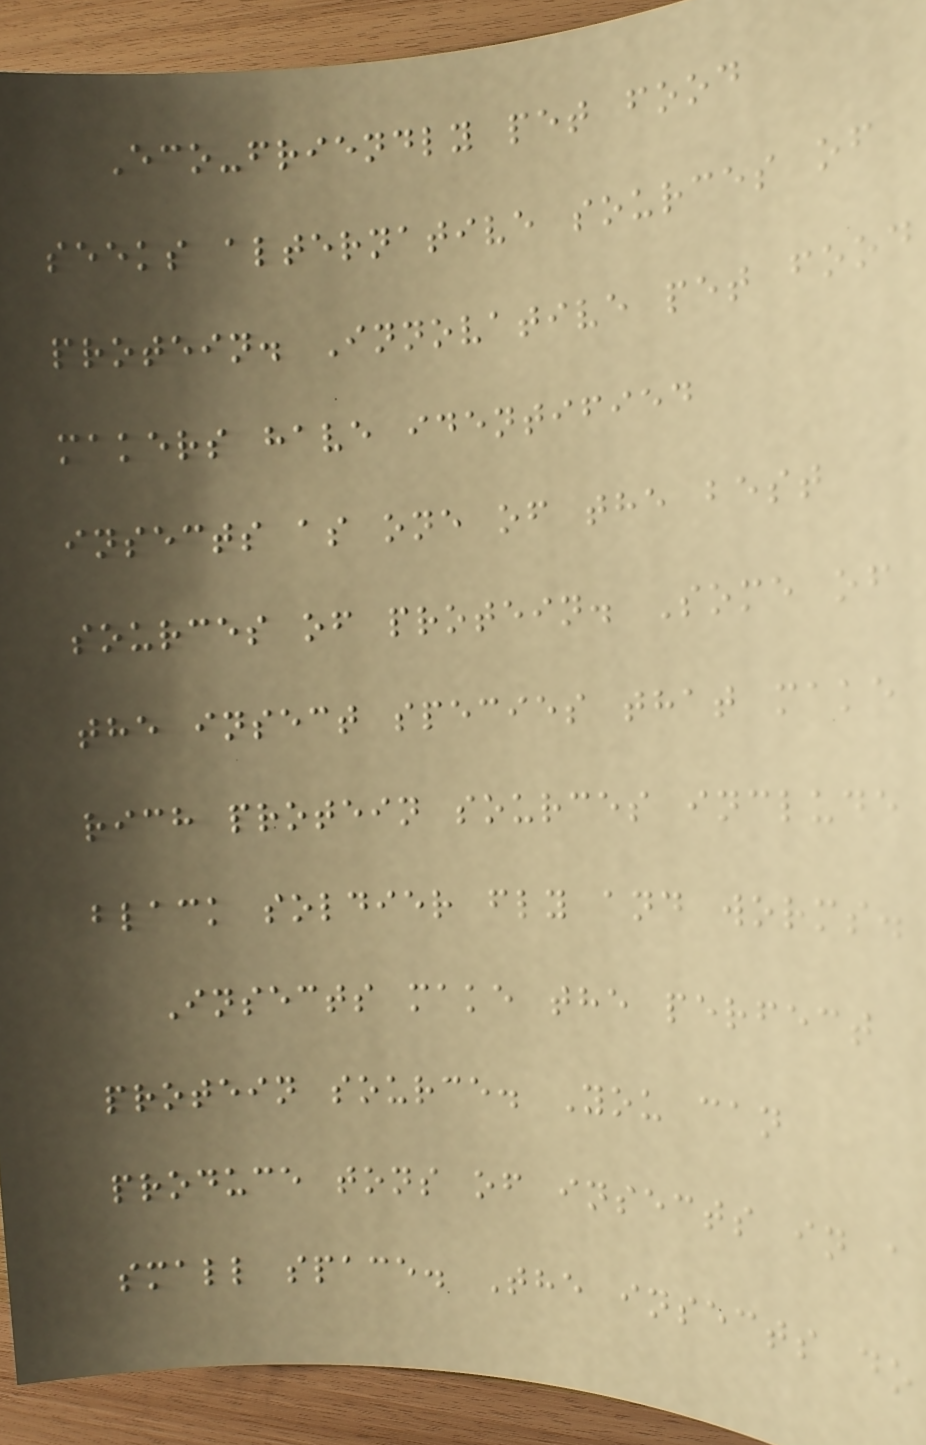Eco-friendly pet food
seeks alternative sources of
protein. Innovative pet food
makers have identified
insects as one of the best
sources of protein. Some of
the insect species that make
rich protein sources include
black soldier fly and worms.
Insects make the perfect
protein source. You can
produce tons of insects in a
small space. The insects do
